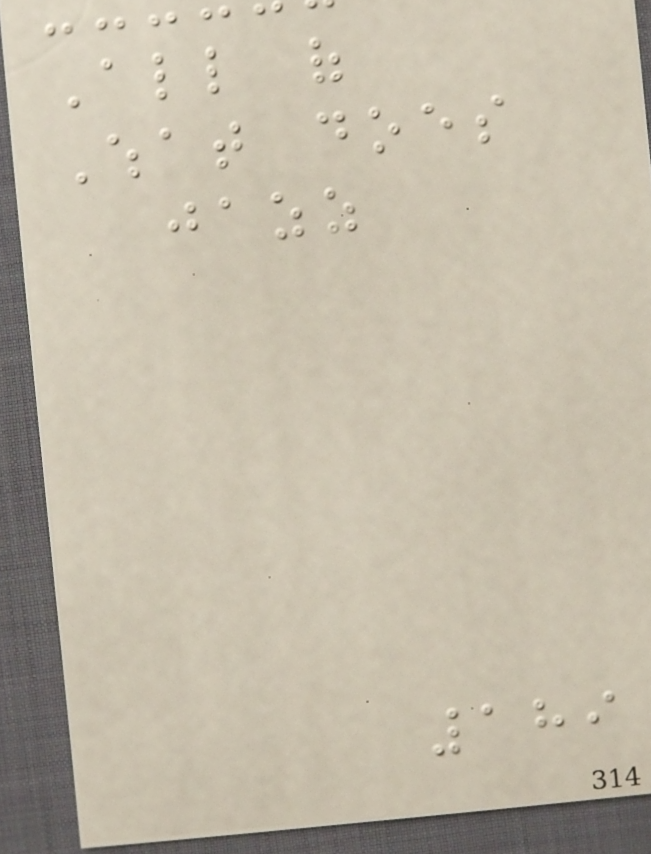All of
What does
jazz
189
